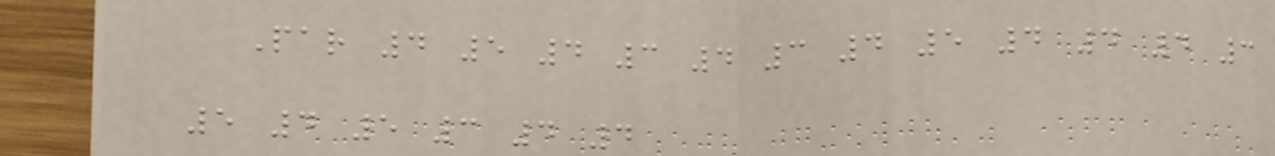Par 4 5 4 3 4 3 4 5 4 4 4 3
5 4 5 3 4 4
